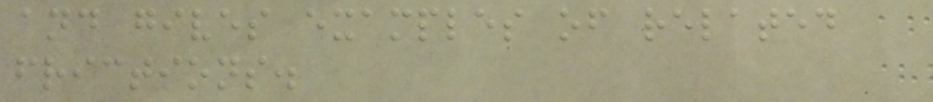and gives examples of related
frictions.
